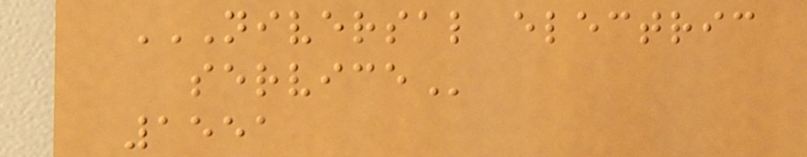NIVERSAL ELECTRIC
SERVICE
1551
